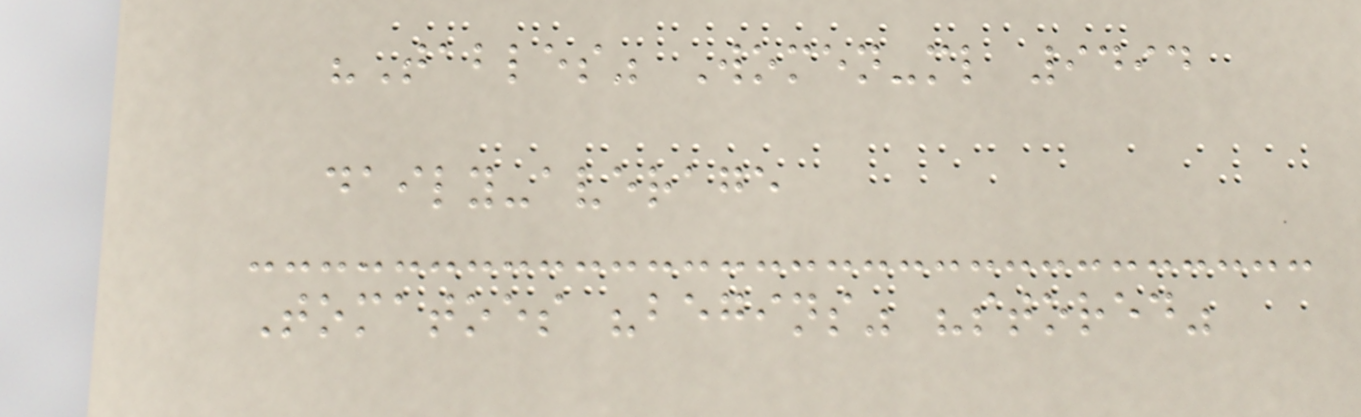"Tables" Women-ml 9494
daily-average
Tomatoes "begins" "stored"
